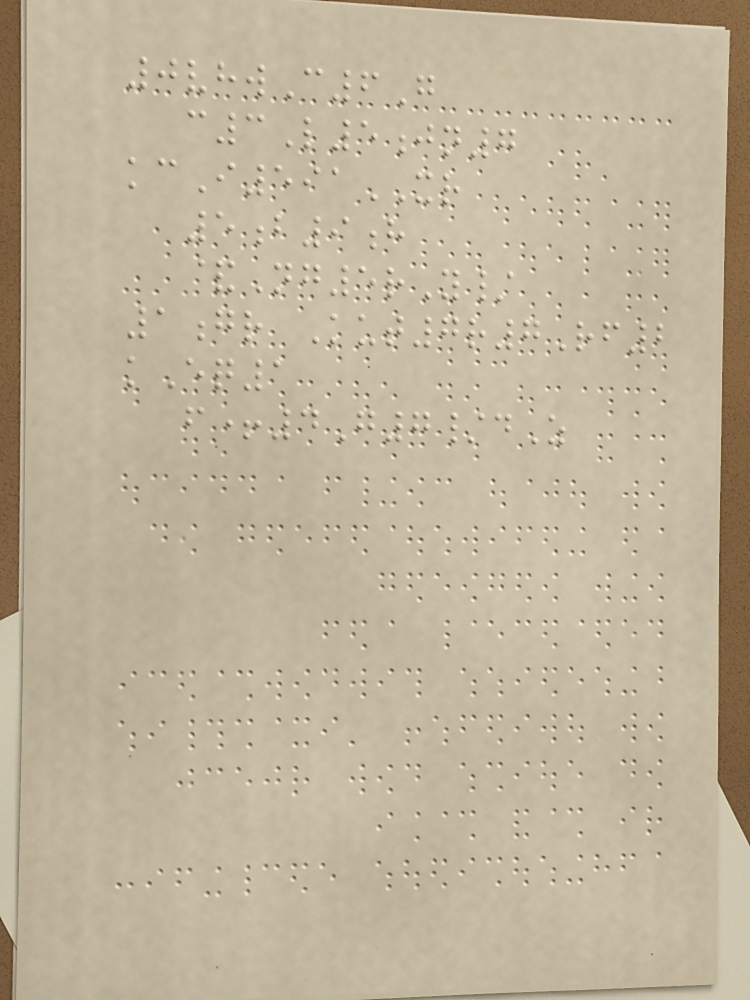0vhwC6G
c3L5jn7
kcI591XR
5b9h
&Ng5rY/
1gr Kut7r7Rf2
kEq1
f+4G7/dZ
